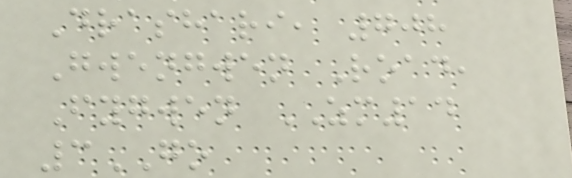Drashari, 708
Gwengwen Road,
Fygwen ZM14
3GO
